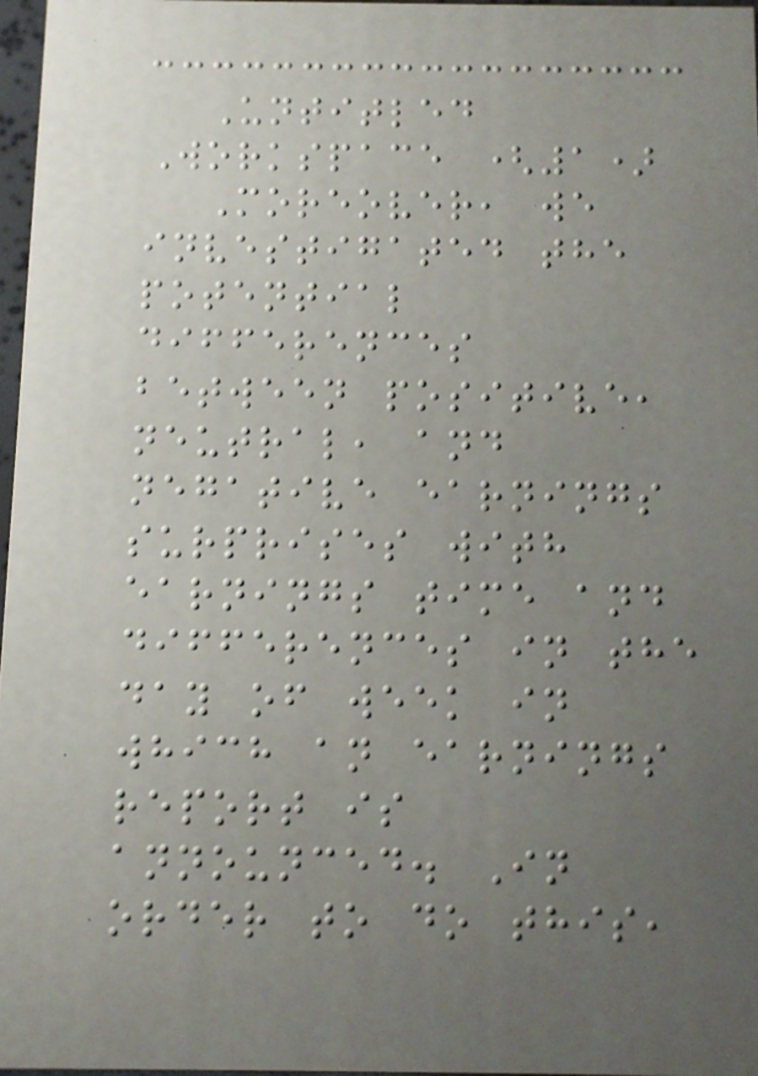Untitled
Workspace (1)
Moreover, we
investigated the
potential
differences
between positive,
neutral, and
negative earnings
surprises with
earnings time and
differences in the
day of week in
which an earnings
report is
announced. In
order to do this,
